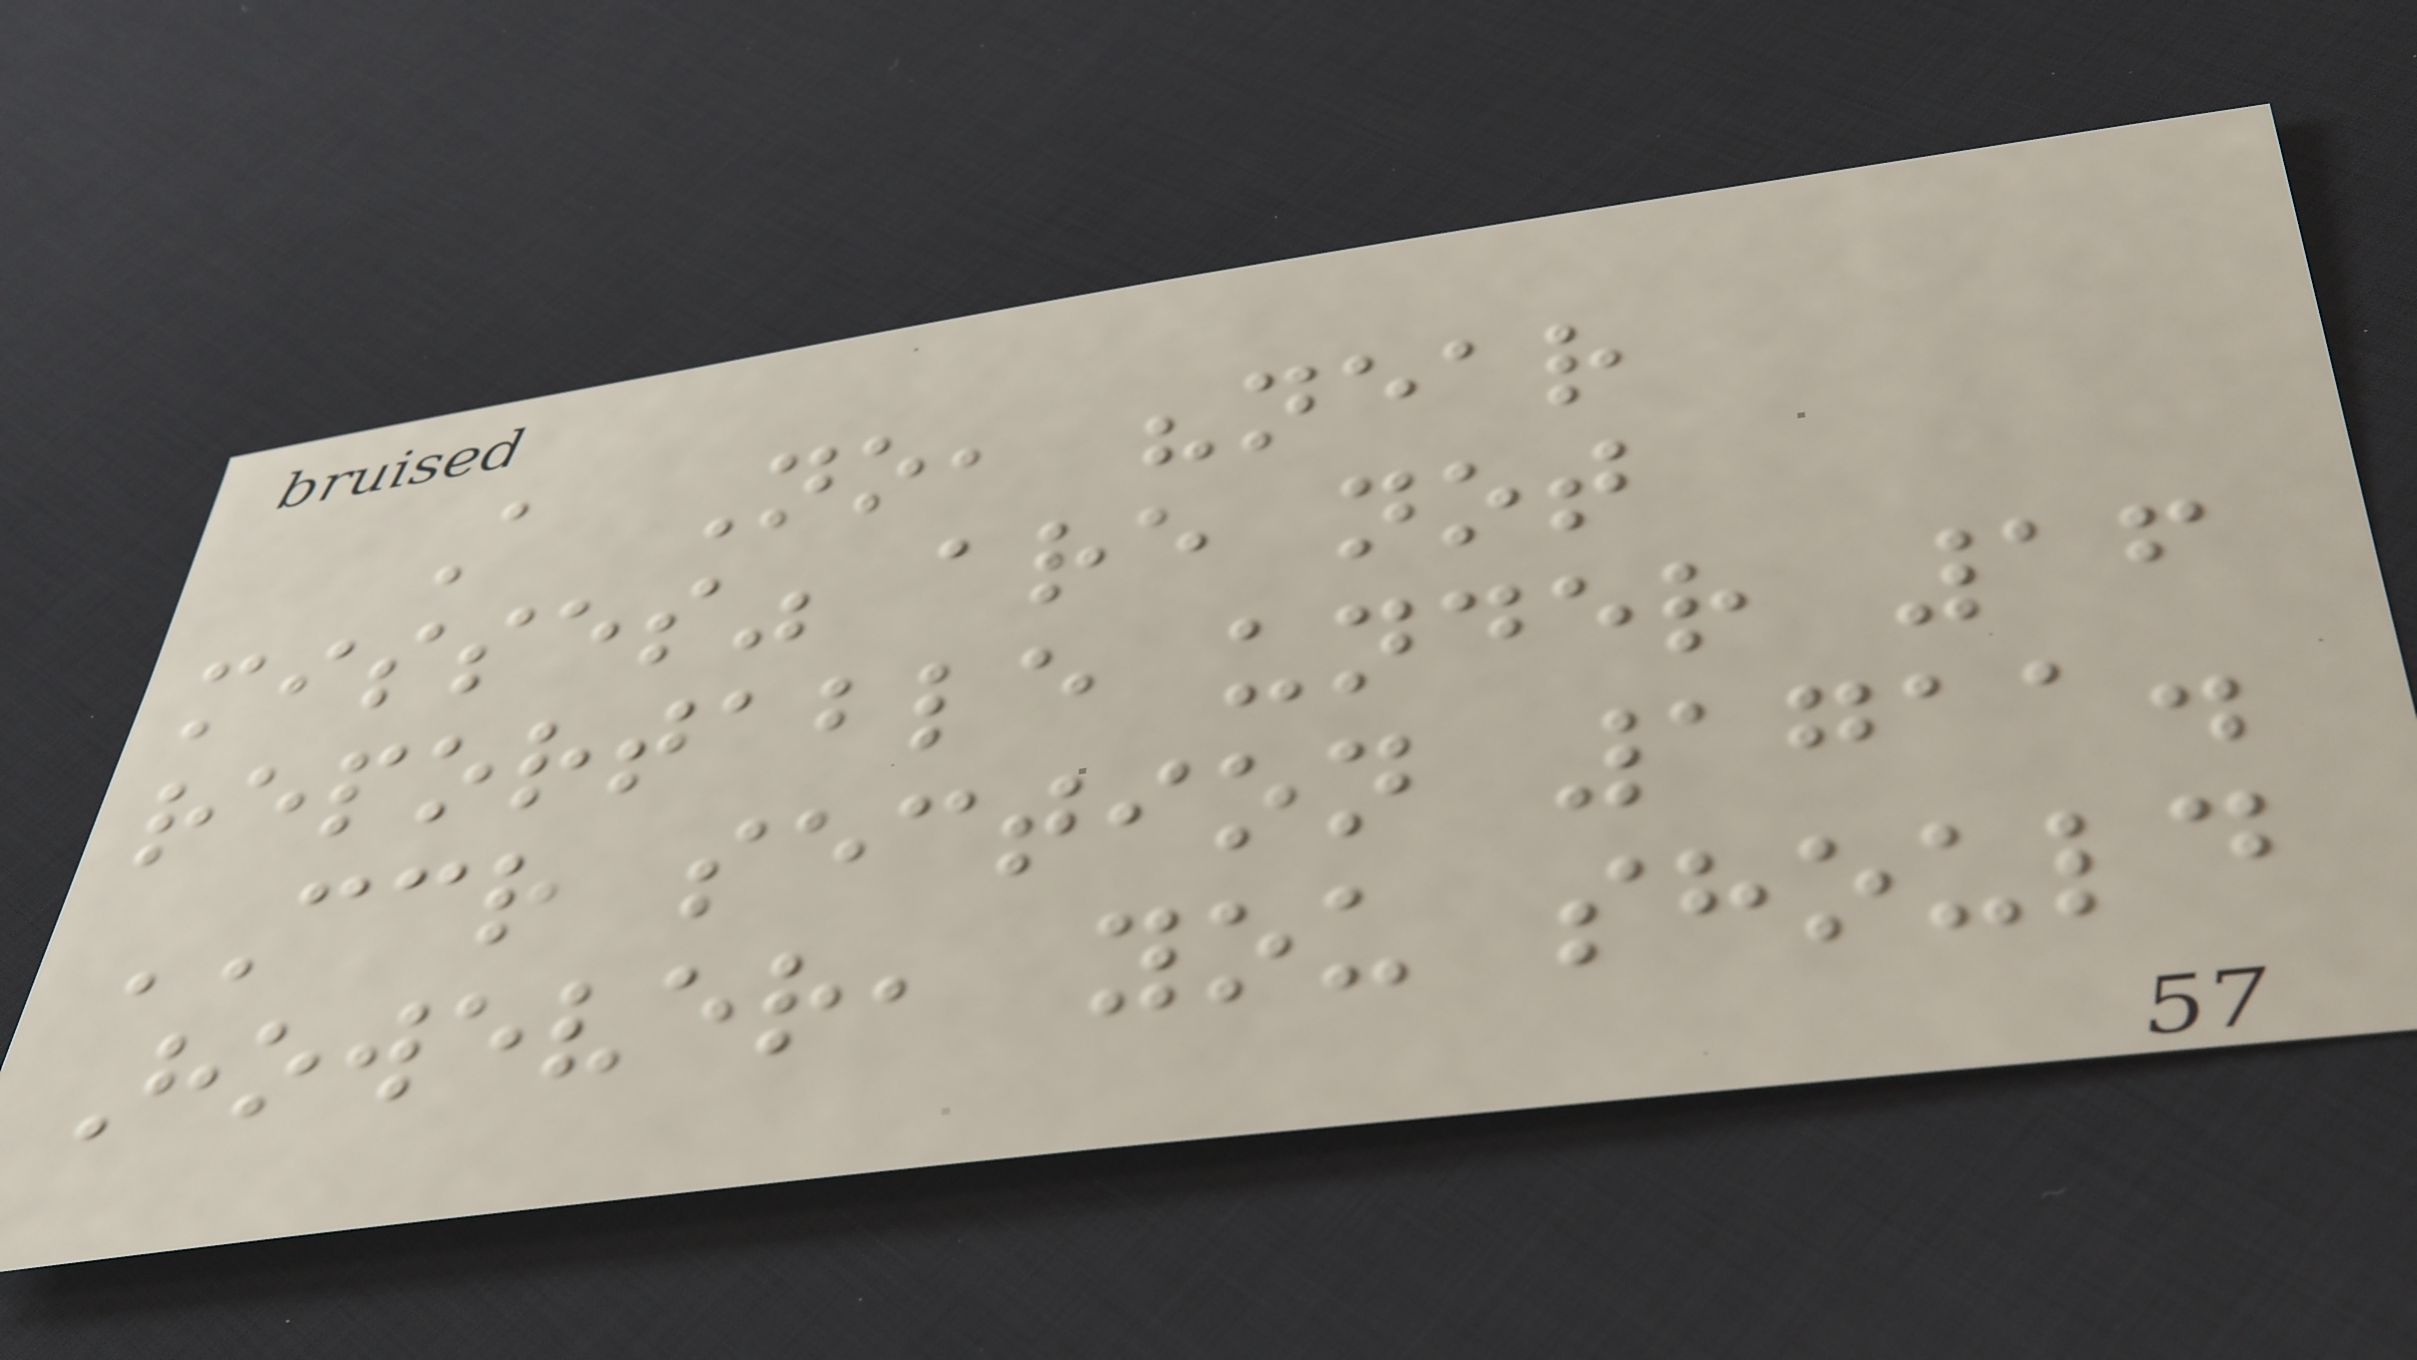A No, "near
misses" are not
reportable under 16
CCR section 1711.
However, you should
